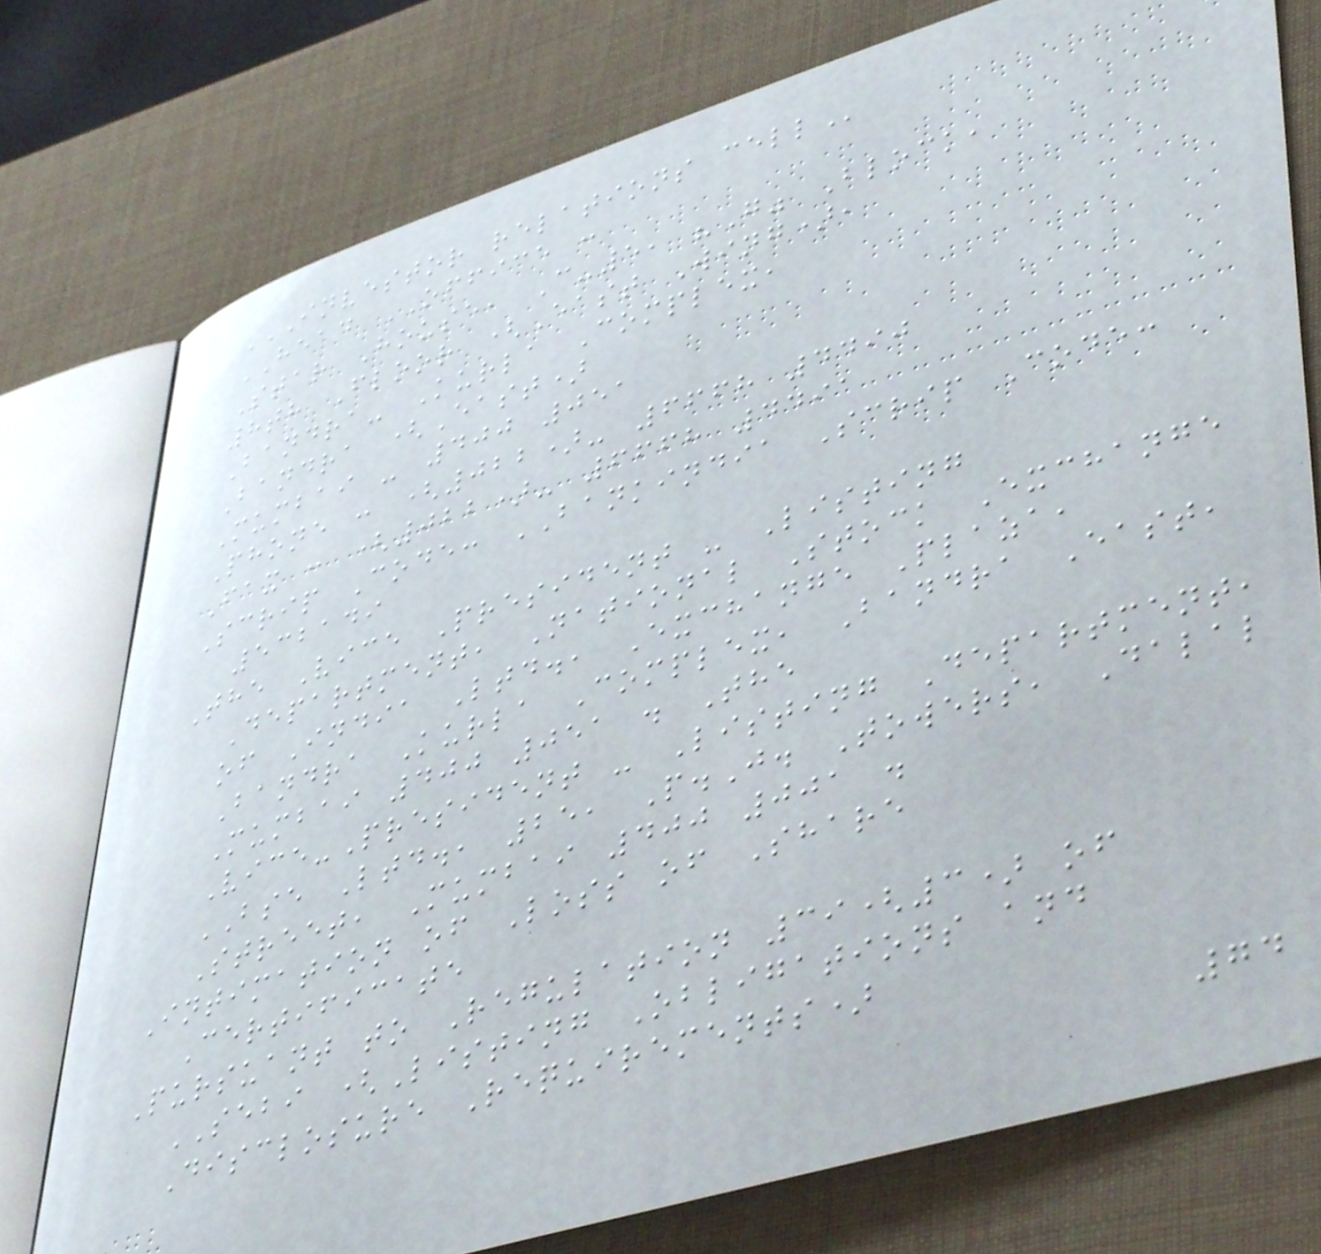INVESTOR RELATIONS CELL
HEAD OFFICE :
Star House, C-5, "G" Block,
8th Floor (East Wing),
Bandra- Kurla Complex,
Bandra (East)
Mumbai - 400 051
Phone : (022)- 6668 4490
Fax : (022)- 6668 4491
Scrip Code: BANKINDIA Scrip Code:
532149
The Vice President - Listing
Department, National Stock Exchange
of India Ltd., Exchange Plaza,
Bandra Kurla Complex, Bandra East,
Mumbai 400 051 . The
Vice-President - Listing Department,
BSE Ltd., 25, P.J. Towers, Dalal
Street, Mumbai 400 001 .
Intimation of Loss of Share
Certificate
Pursuant to Regulation 39(3) of
SEBI (Listing Obligations and
Disclosure Requirements)
74
